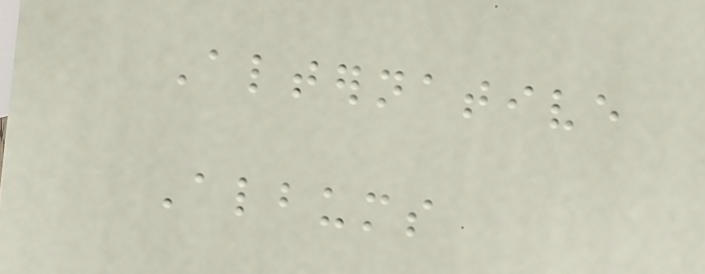Alternative
Albums
